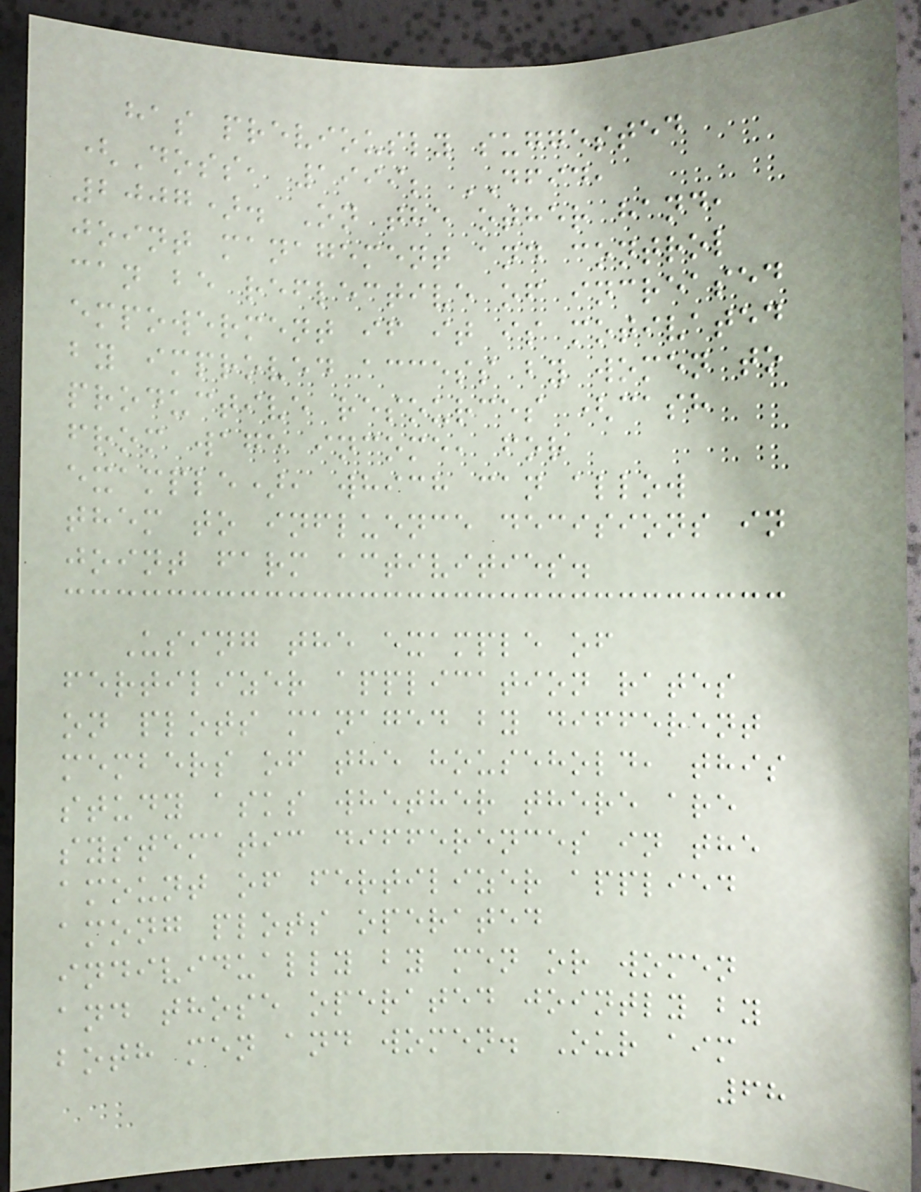has previously suggested
(Doss, 1999; DFID,
2007). On the other hand,
joint management and control
can be reflective of increased
empowerment if it is motivated
by improved access by women to
productive resources (cash
from wage income, for
example), which can allow
them to influence decisions in
joint farm activities.
Using the example of
fertilizer application rates
on plots managed by different
members of the household, this
study asks whether there are
systematic differences in the
amount of fertilizer applied
among plots operated
individually by men or women
and those operated jointly by
both men and women. Our aim
68
